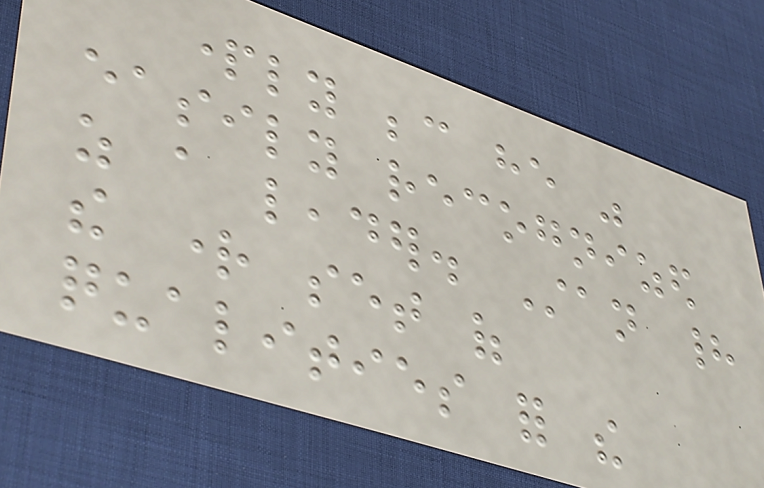partly because he was
easily recognized
as a leader. Stan had
the right set of
qualities for the
